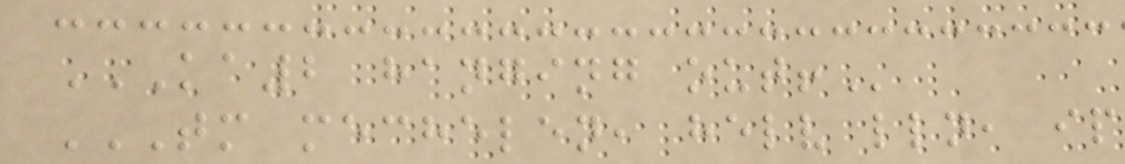KA2 HANGING OUT!
TM MECHELEN, HELV LLN, IP
